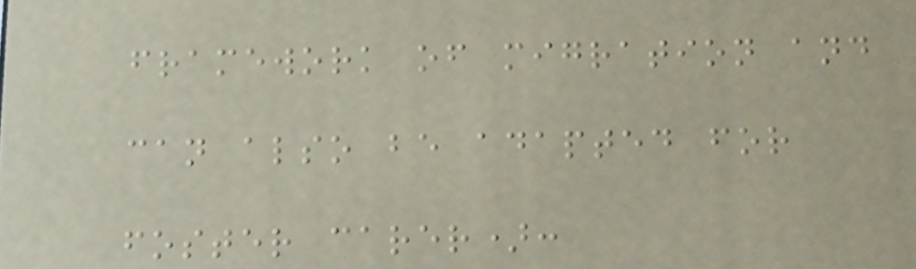framework of migration and
can also be adapted for
foster carer):
